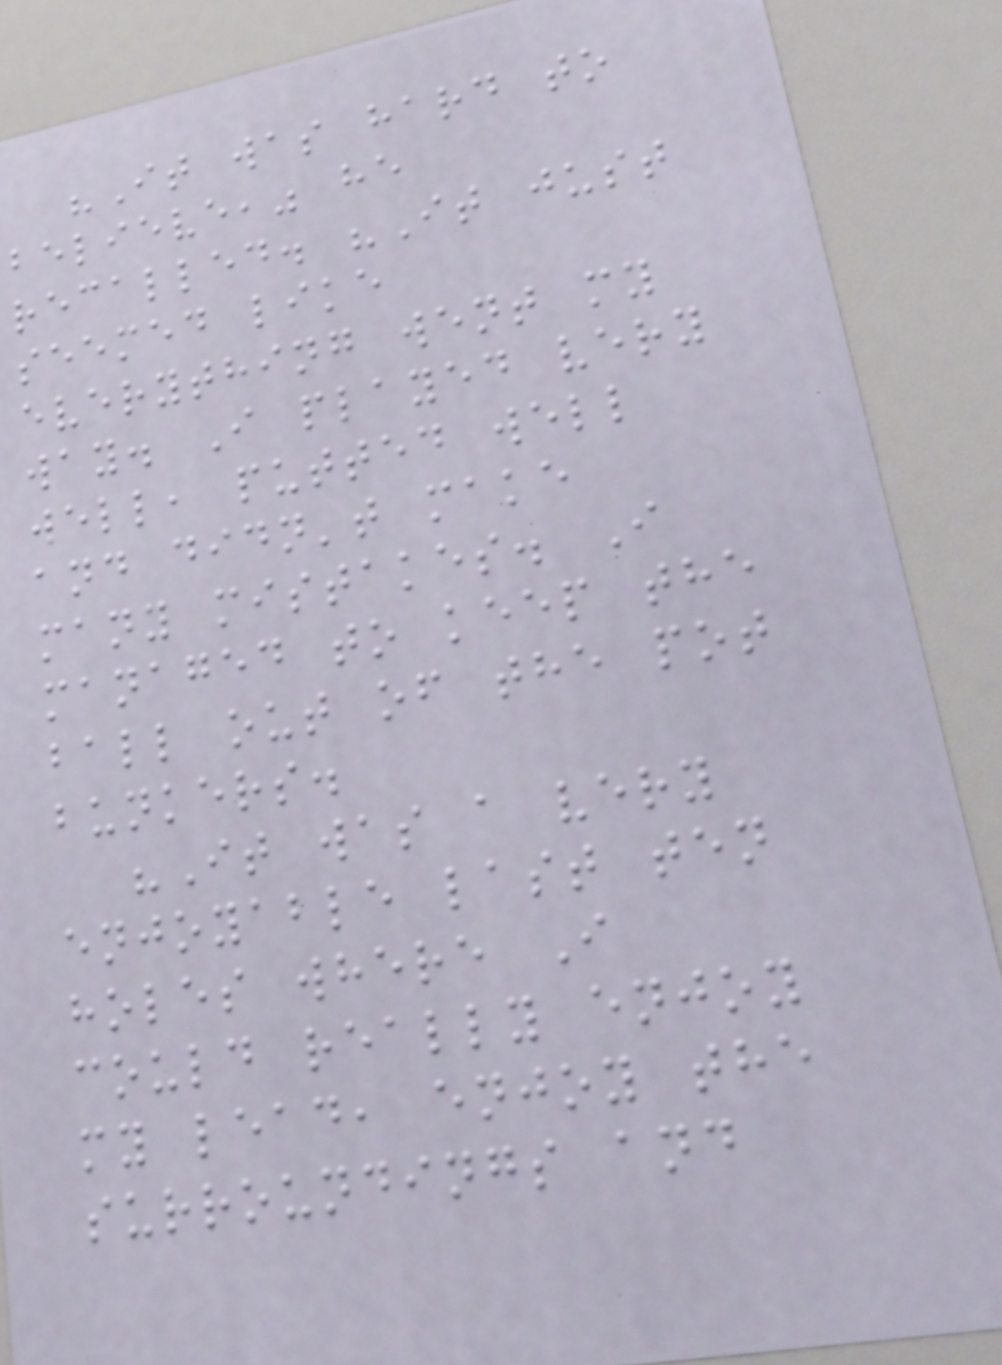"It was hard to
believe," he
recalled. "It just
seemed like
everything went my
way. I played very
well, putted well
and didn't make
many mistakes. I
managed to keep the
ball out of the pot
bunkers.
"It was a very
enjoyable last ten
holes where I
could really enjoy
my lead, enjoy the
surroundings and
